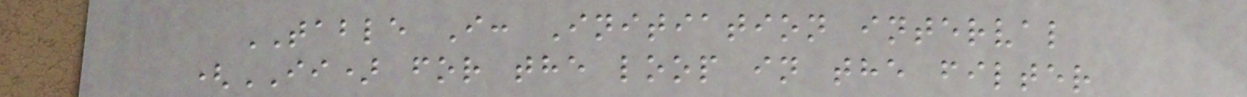TABLE I: Initiation interval
(II) for the loop in the filter
